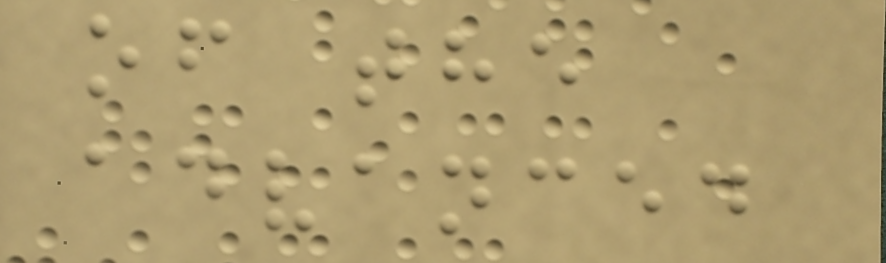of the
advanced
